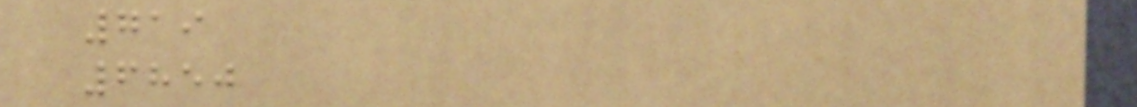719
6850
